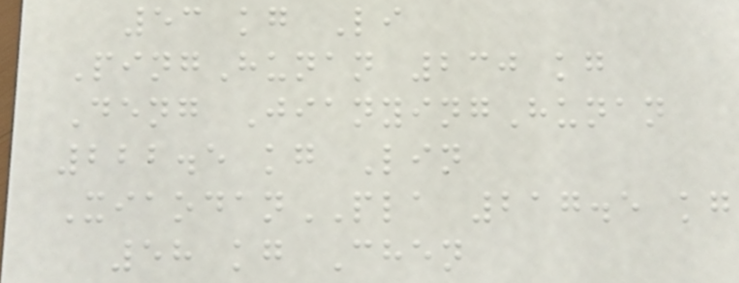53 kg Li
PingHunan 230 kg
Deng JianyingHunan
222.5 kg Lin
XiaodanPLA 217.5 kg
58 kg Chen
